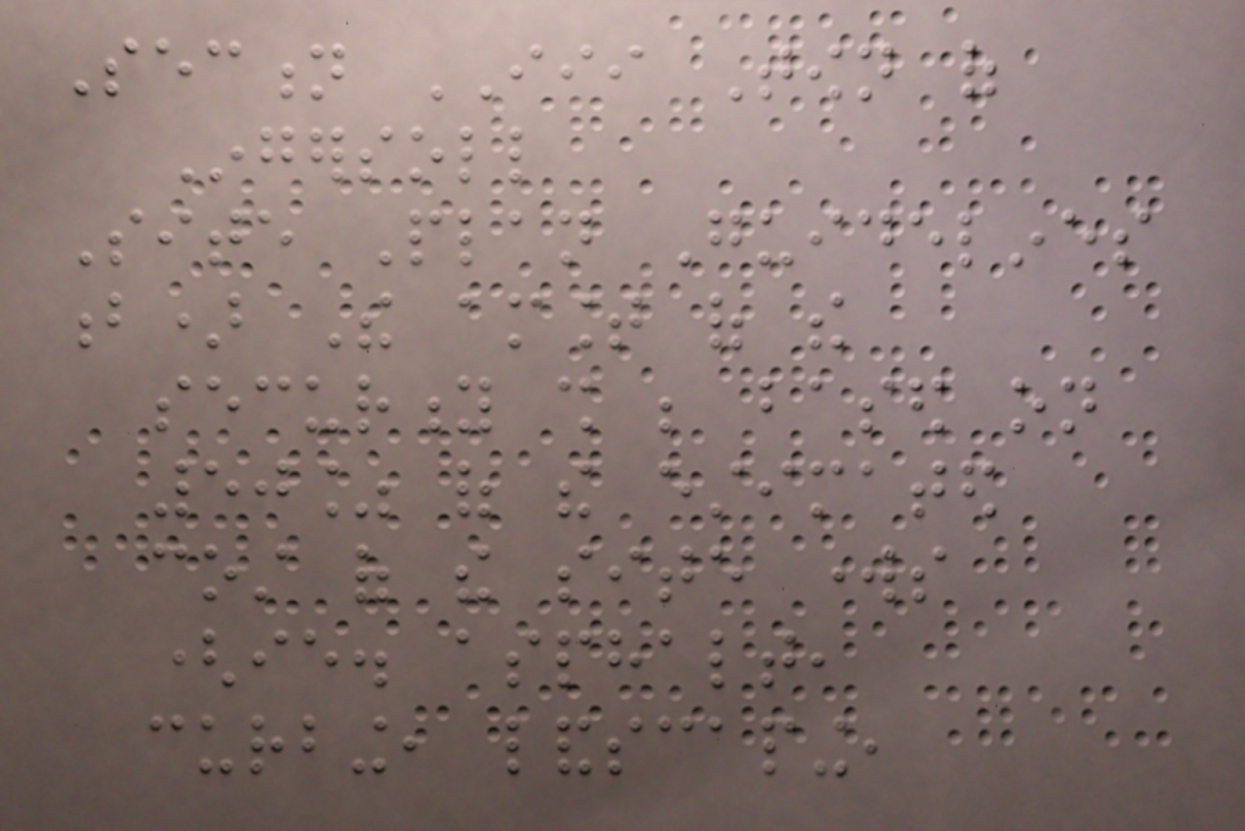Section III Town of
Ingersoll
Site Plan Guidelines
b) The amount of the
security shall be based on
50% of the estimated
cost of the site works
(ie. asphalt,
curbing, landscaping,
